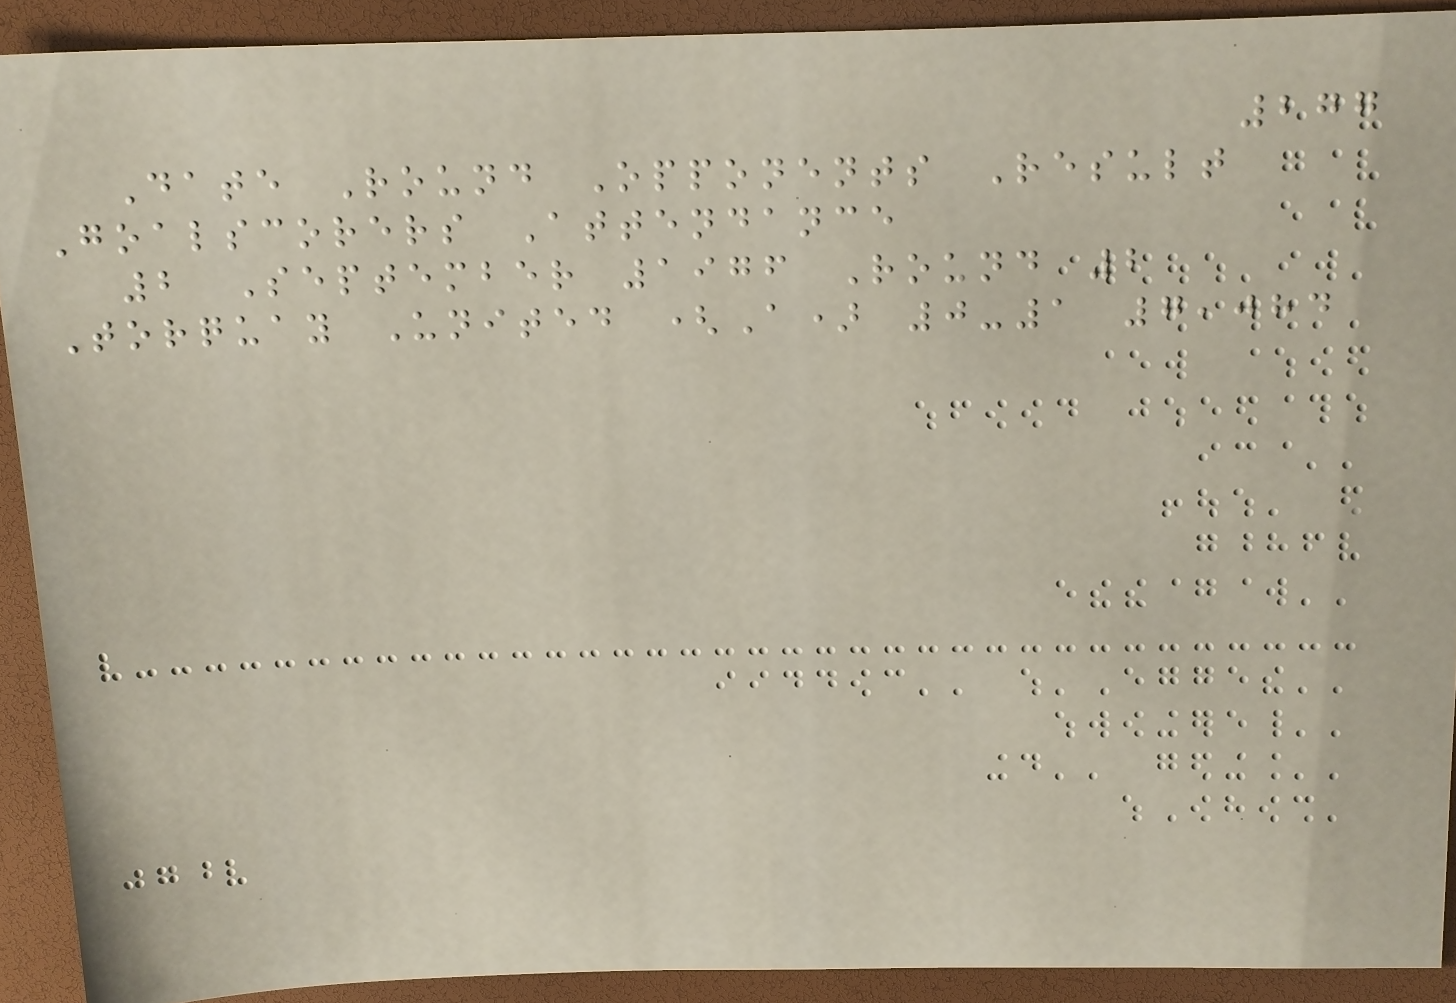277
Date Round Opponents Result
Goalscorers Attendance
2 September 1976 Round 2
Torquay United (A) 0-1 7,084
